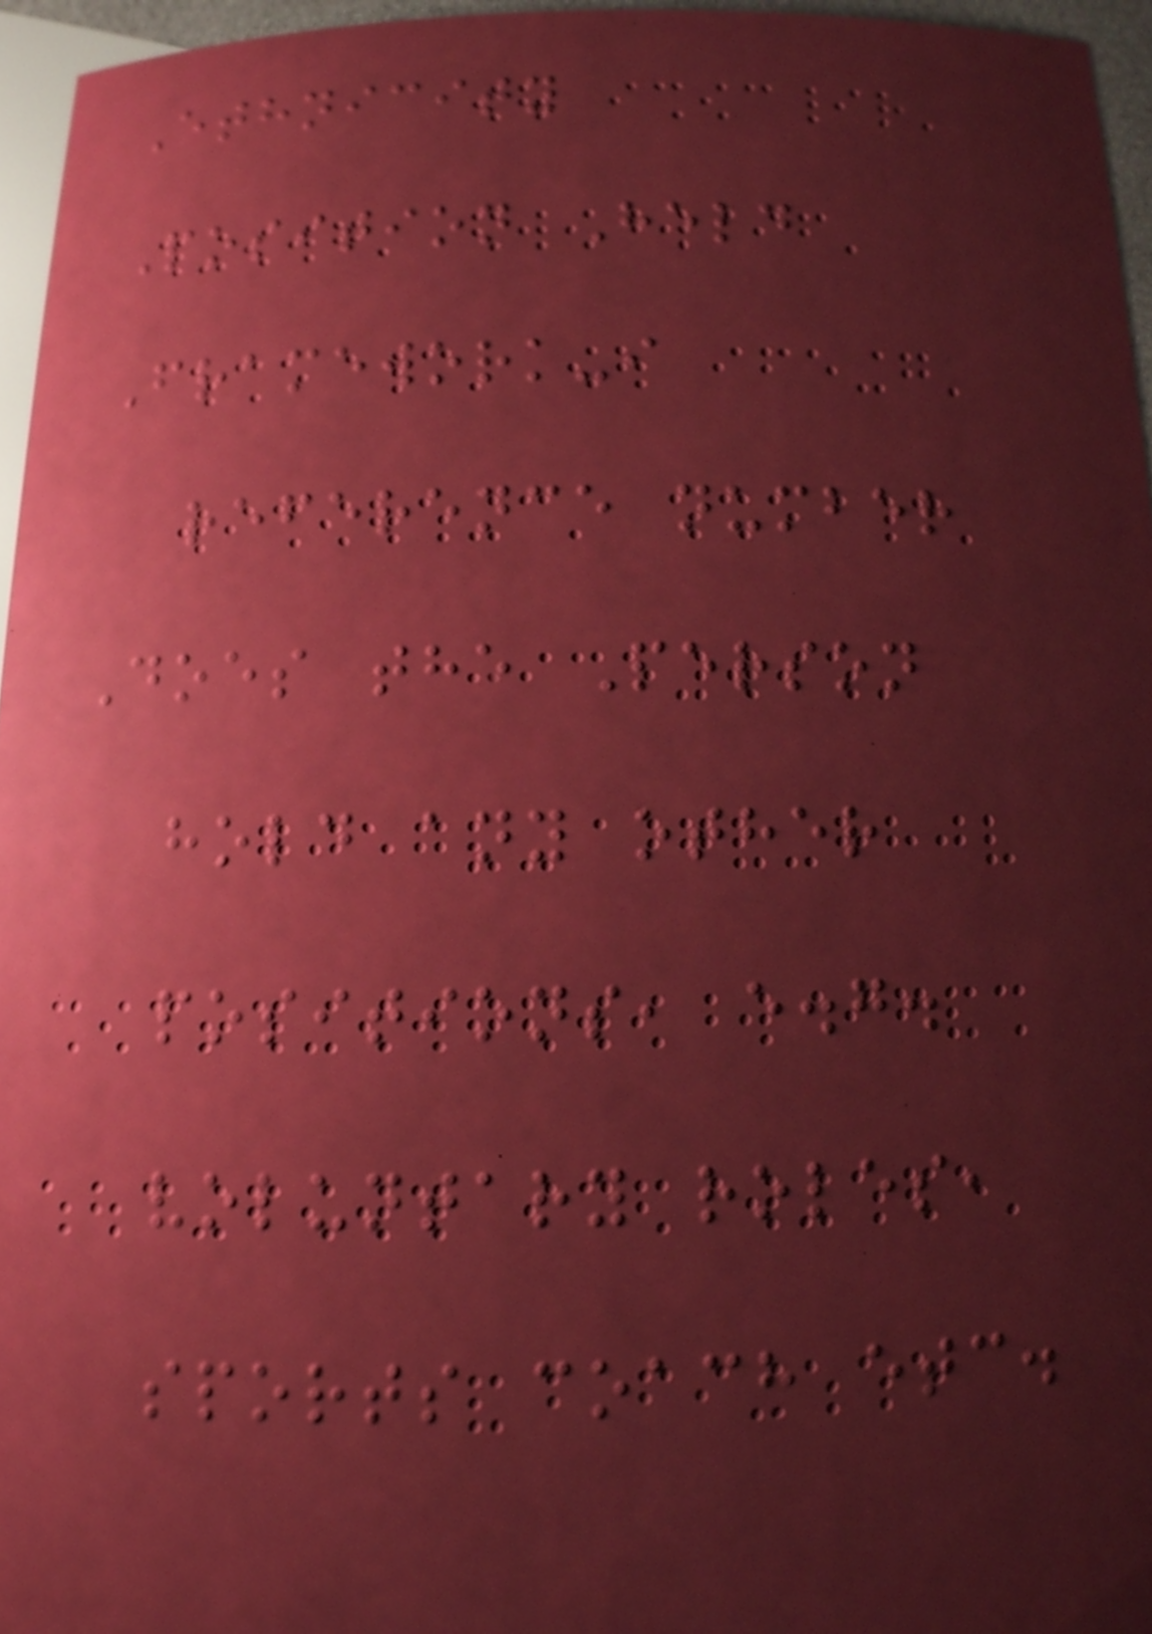Ethnicity
Position Held
Framework-i
reference number
Does the Person
hold any other
positions, e.g.
voluntary roles,
sports coach etc.
